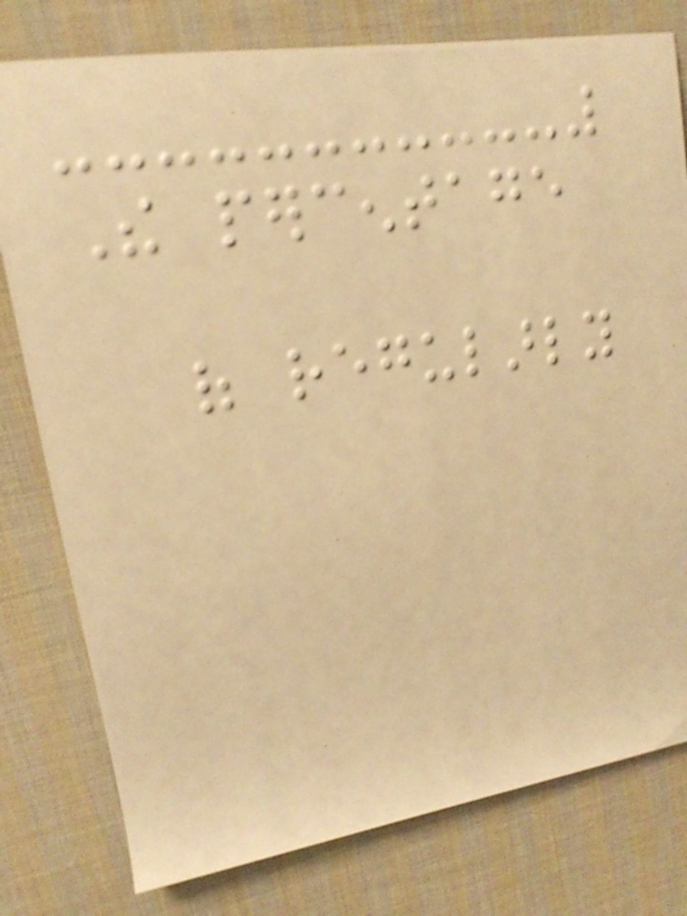The percentage
of regularly
